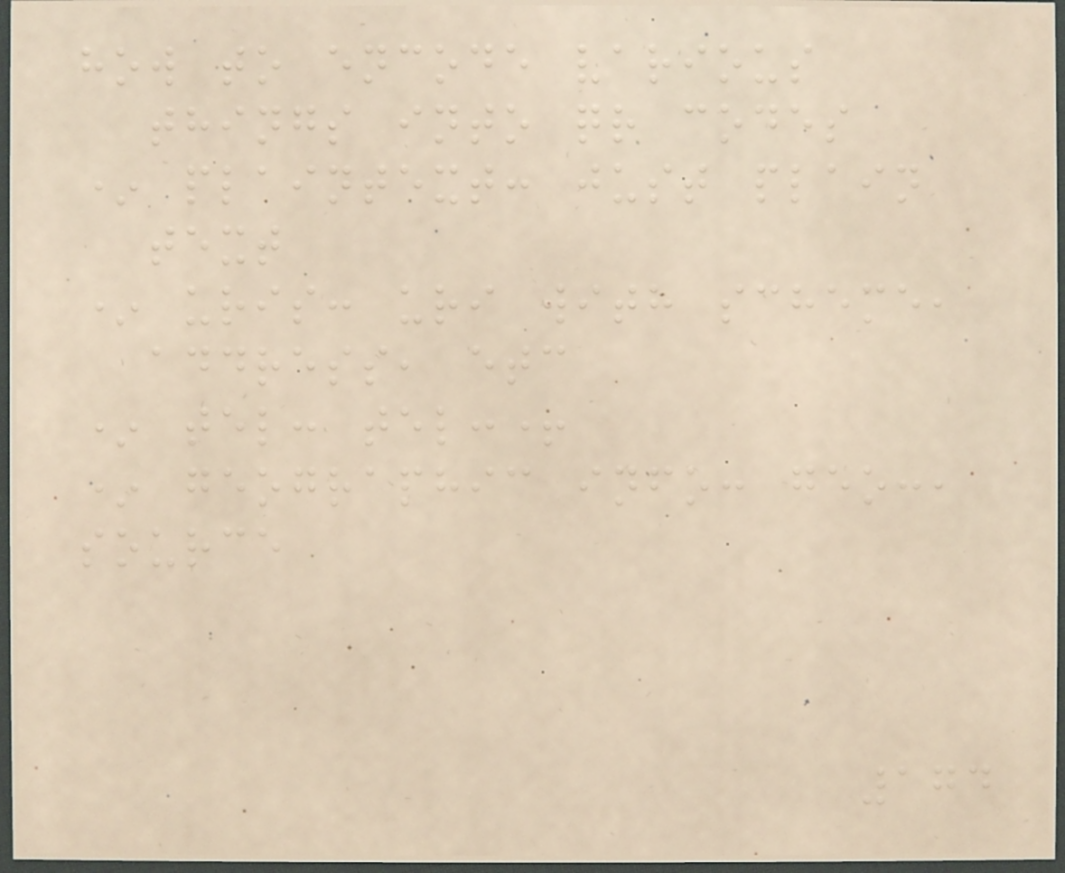how to encode various
things into qr codes
* plaintext: just plain
text
* uris: uri with scheme,
address, etc
* tel: tel:+
* geographic info: geo:,
source
174
